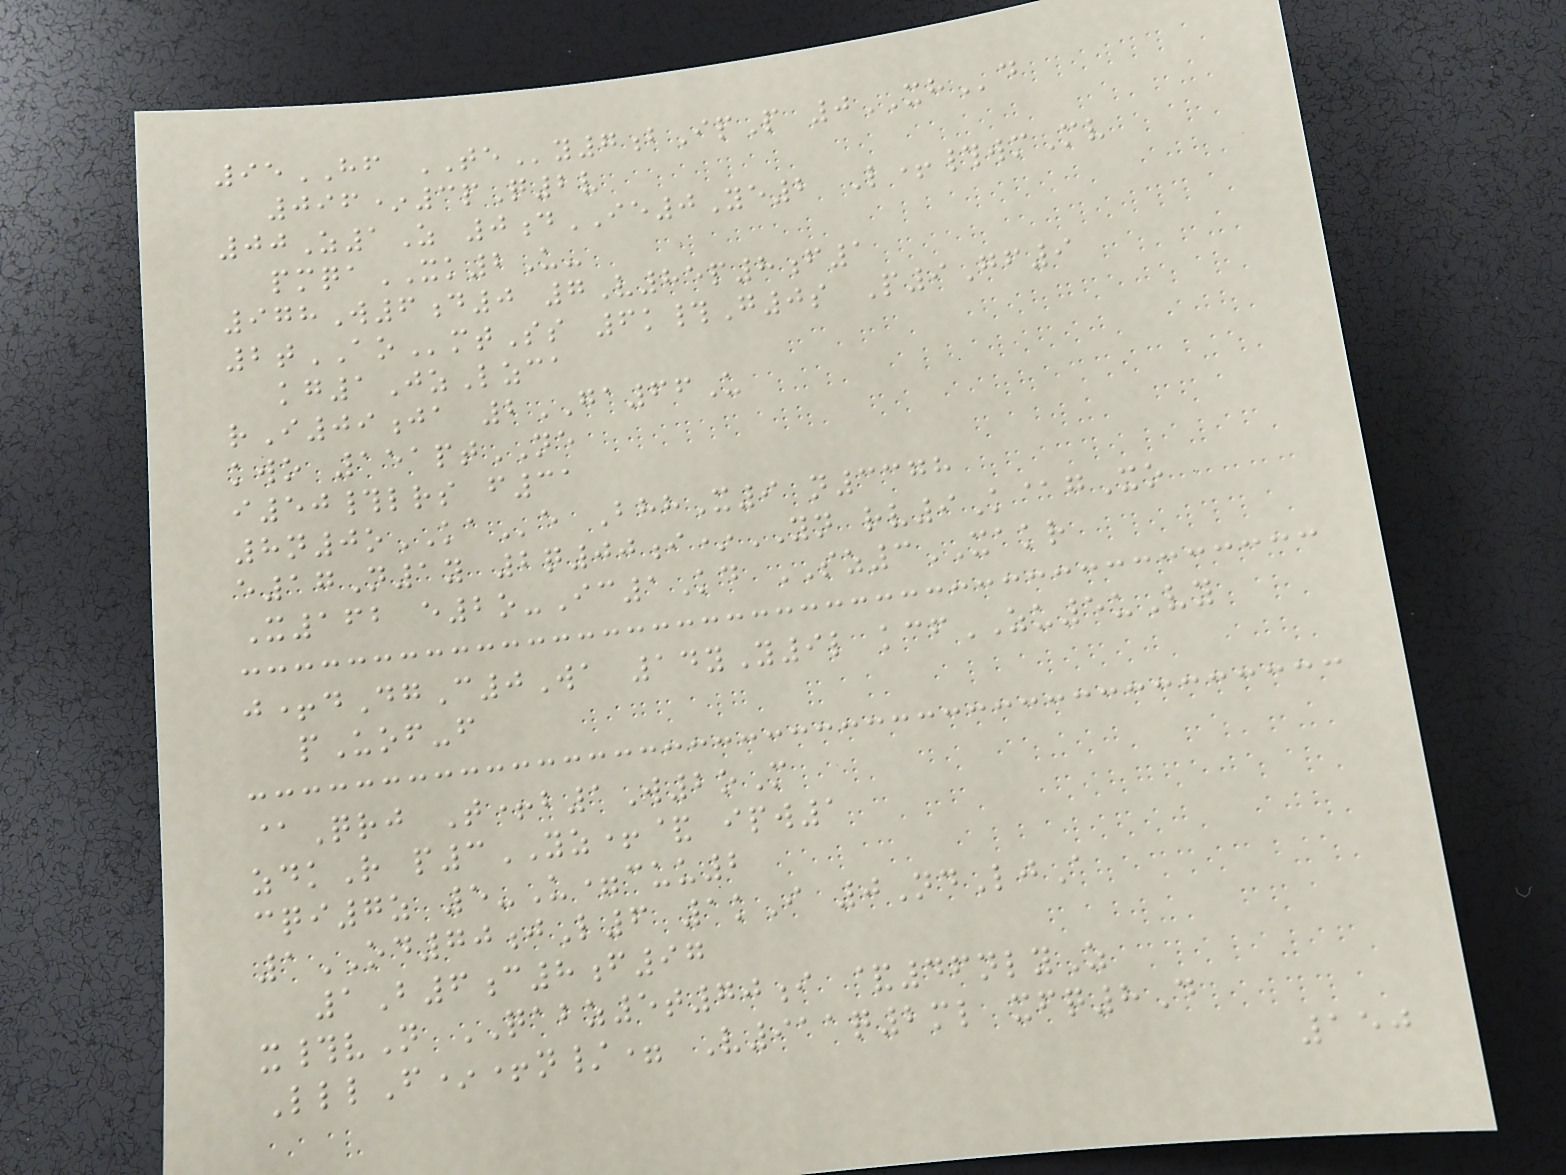95HF TEy7bIpP 0XHd
096*3pQ2v
00Z1Z 0dIE0Ye2 L+#wmMv
pmqaXK2U-
978W6d0 7V85p8f1
2tAOmtSs 6k#G0s P9Gf9
kg1JzLzca
rI09ja 2GA66U
kwo 151ptNE
i50#lrs f31
8n0oKAe BhhX9 n3378
e17N1y 2q00i*YN rv9K@gXo
X162 e2o-Ic1Kd SZ3XAKR
j+dDgC0Wa 14yY9l kcfZU5uVy
pUof-f
@Qrj T+b1W2oM
zdkR p3YZ+& ipw1
cqi7z 5-U=cuu2
1OD70jL6 1kI 0NdLjA
1B6c8f97
x#vN QABZ5t70i &46nlyZ
LllF*+n/= V911q2ml xfq8D
150
